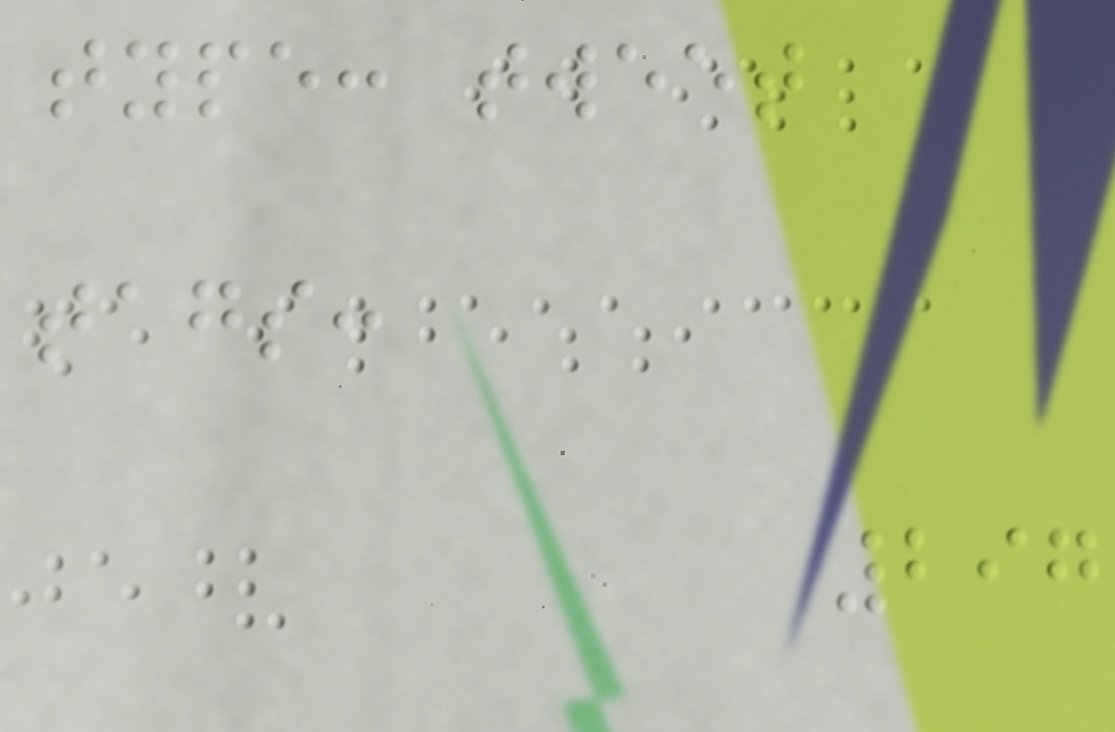type: tweet
tags:
297
